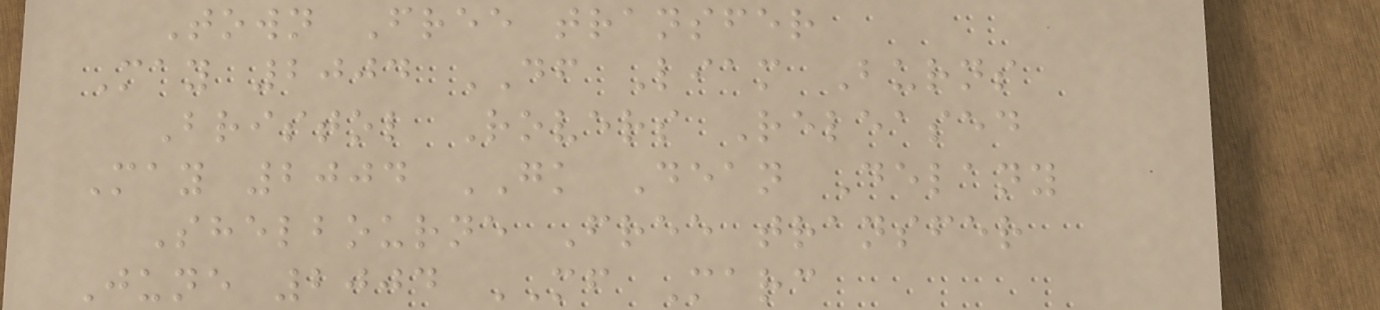Town Free transfer
May 2004 DF Liam Burns
Bristol Rovers Released
May 2004 GK Dean Delany
Shelbourne Free transfer
June 2004 MF Marc
